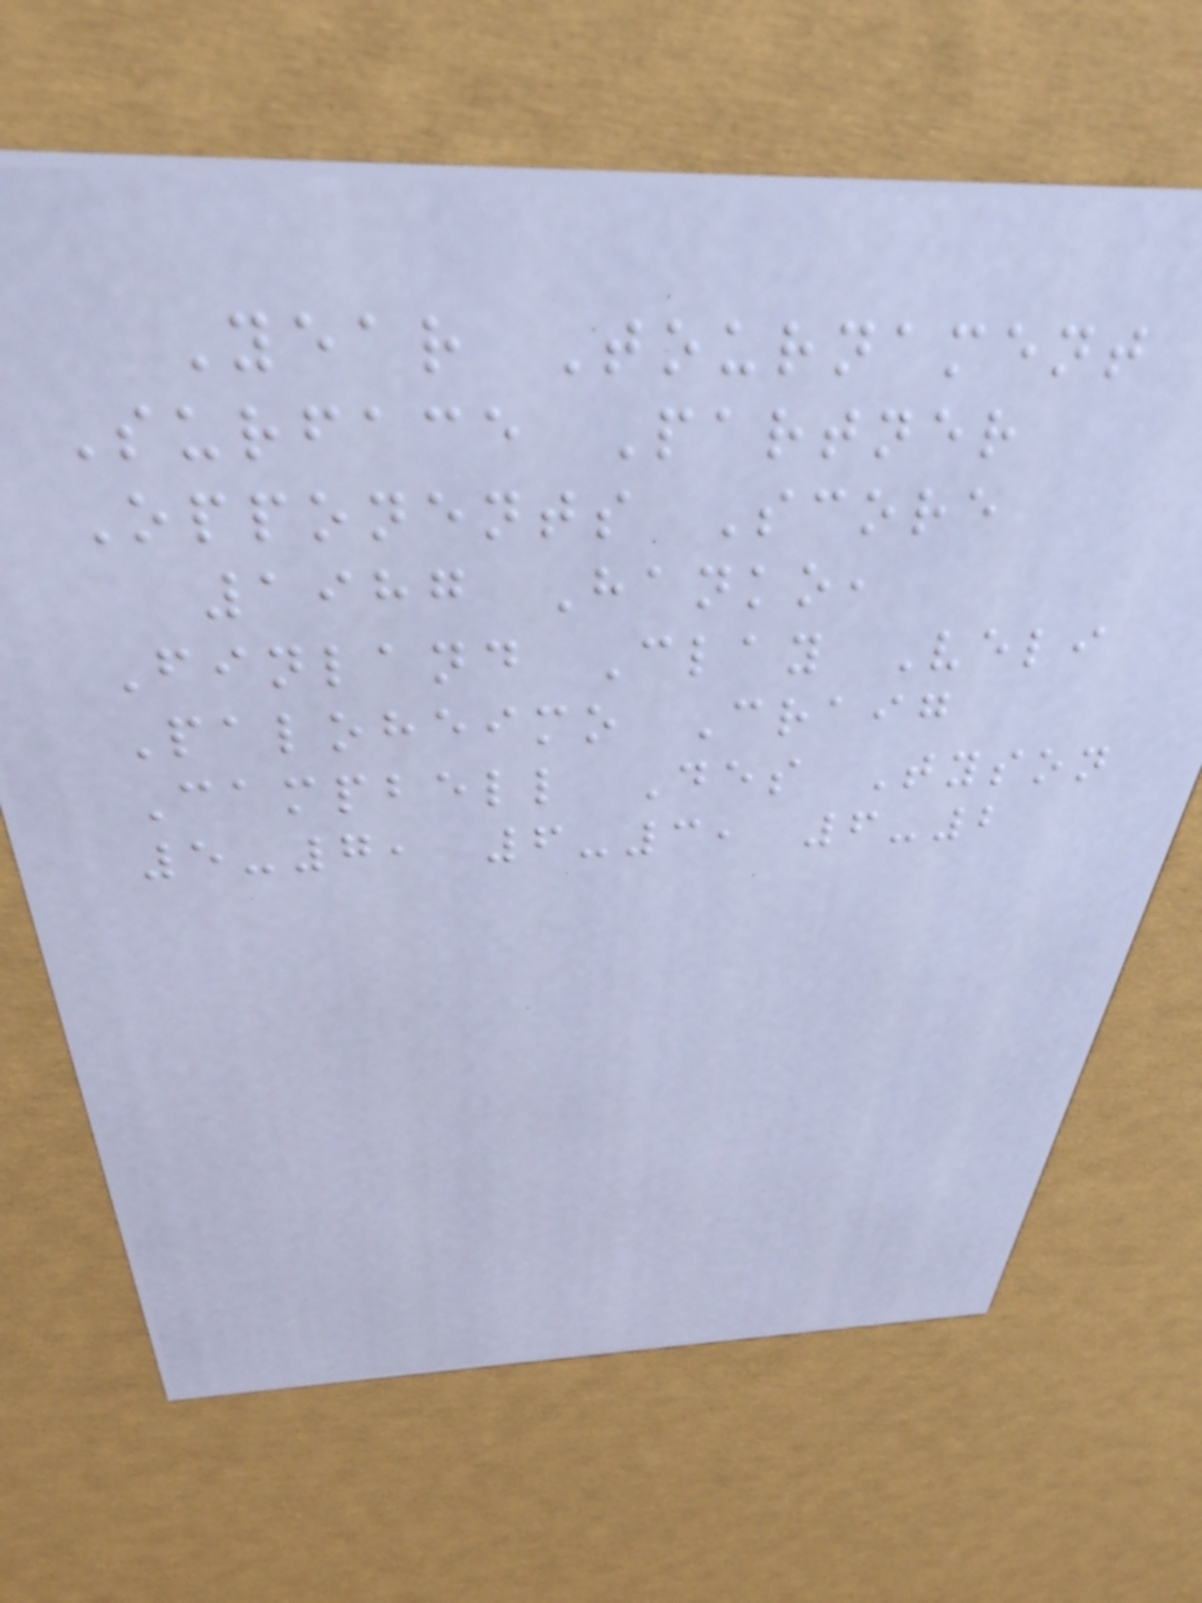Year Tournament
Surface Partner
Opponents Score
1987 Hanko,
Finland Clay Veli
Paloheimo Craig
Campbell Des Tyson
5-7, 6-3, 6-2
